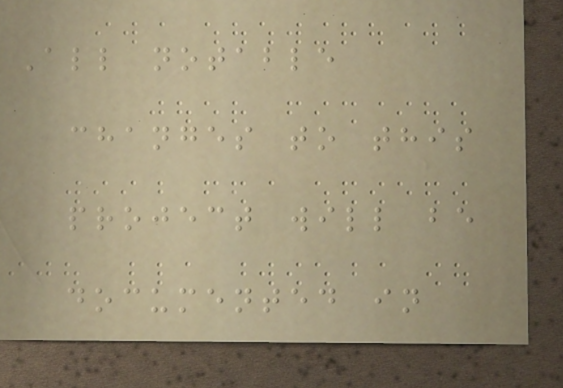All notable
changes to this
project will be
documented in
